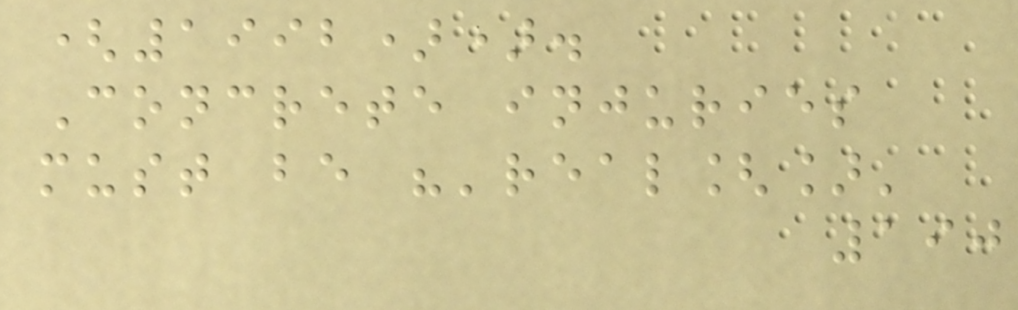(1992)).
Concrete injuries
must be "'real[]'
190
